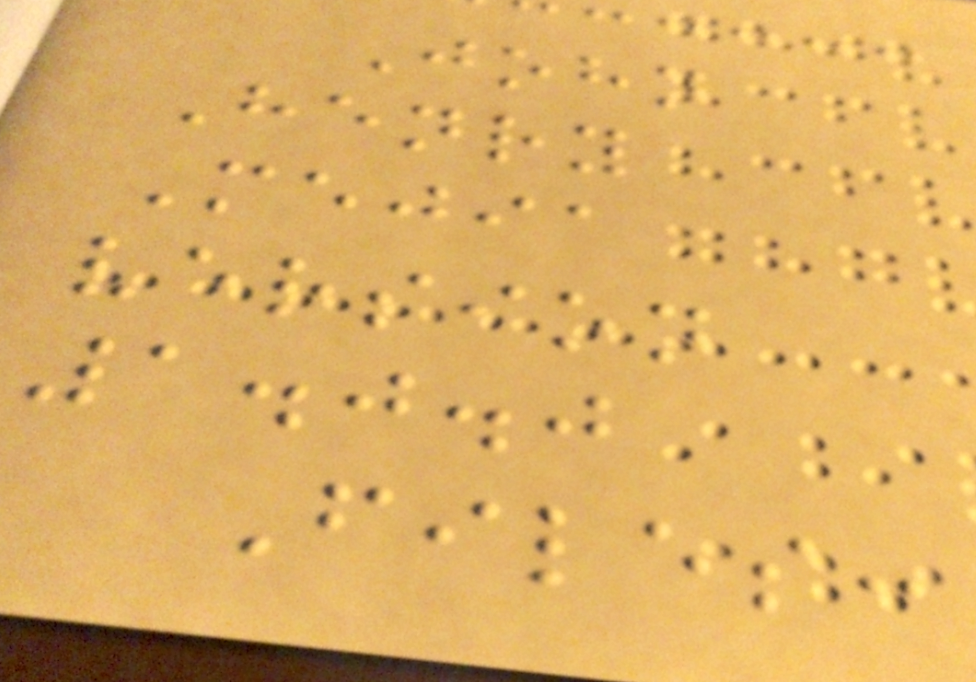John
Henry
Mejia
version
1.0.0
Files:
